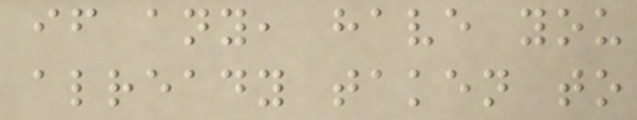if any, have you
already taken to
